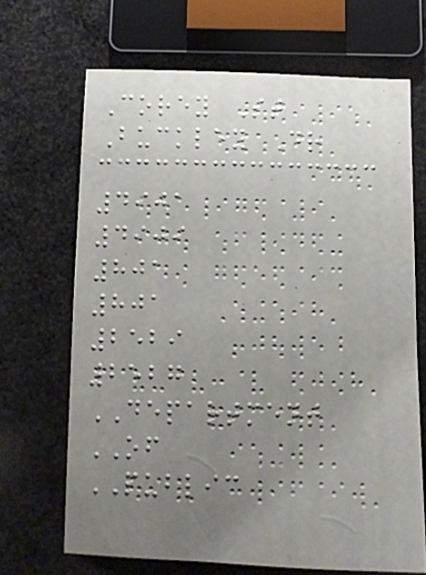Corey St
Buckley Dr
4901
4909
801
801
2529
2527
DEPARTMENT
OF
PUBLIC
